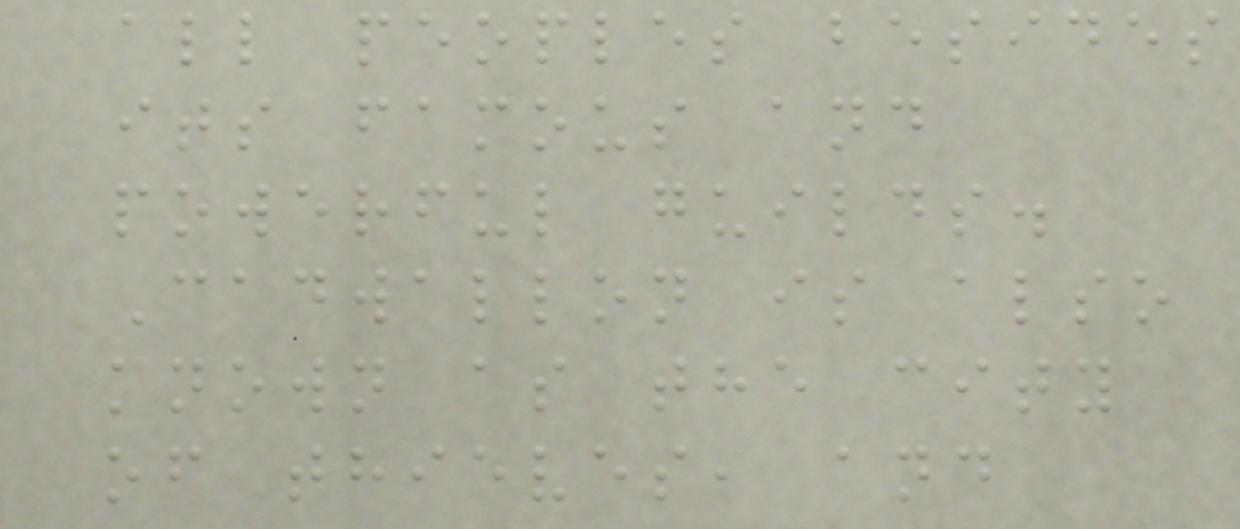all peoples besides
its famous and
powerful guilds.
Cadwallon is also
known as the city
of thieves, and
